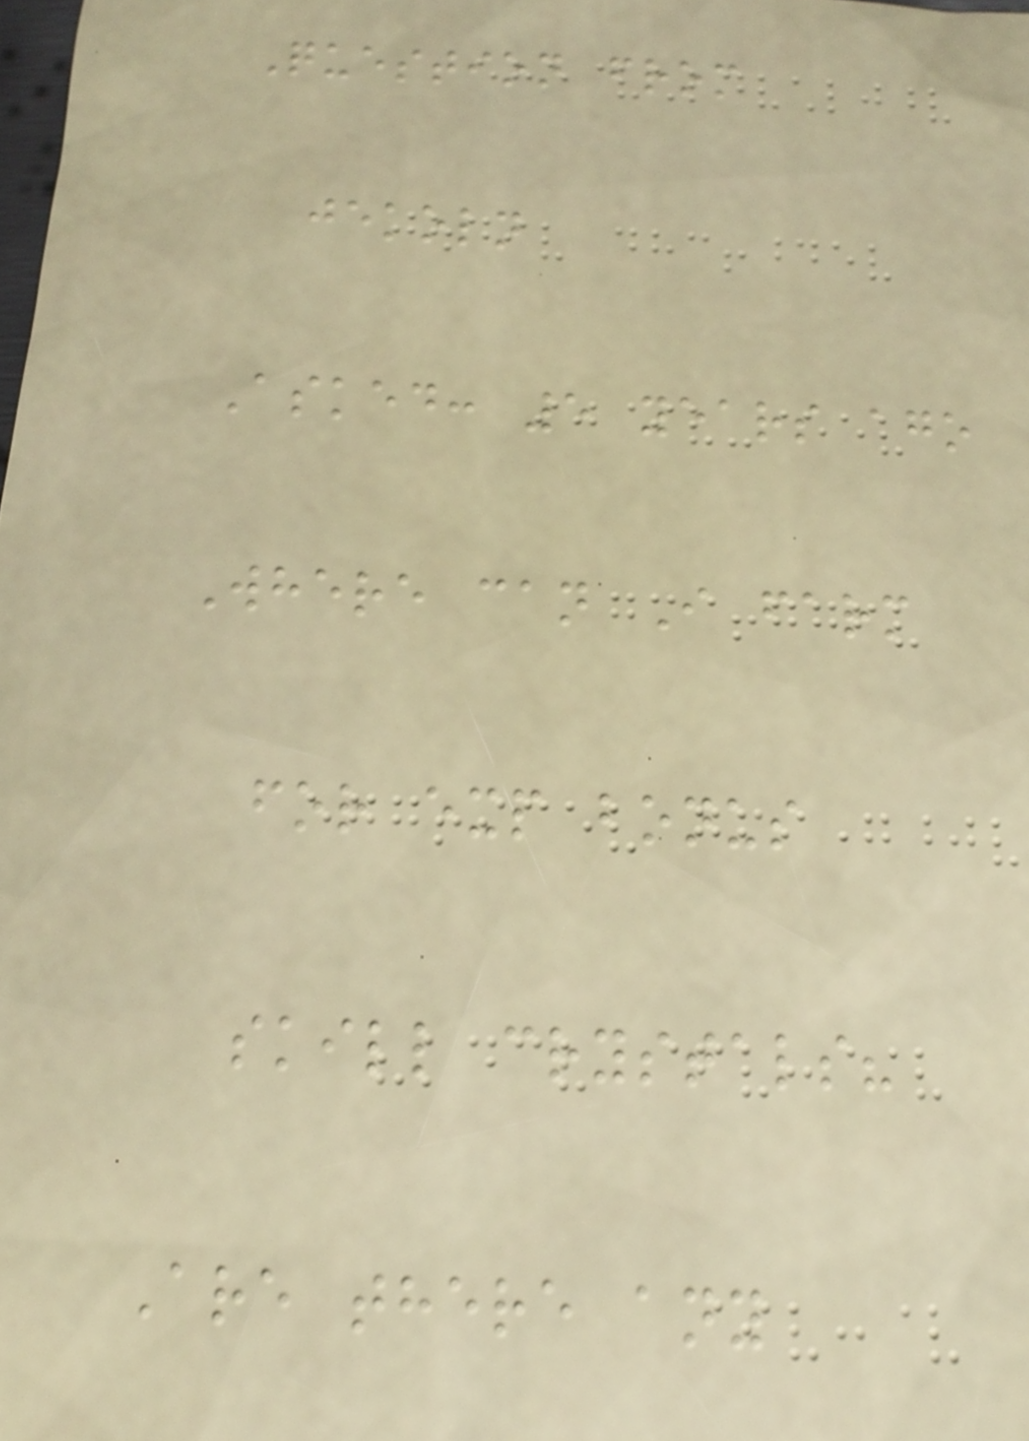Question from
jekoln
Asked: 5 years ago
Where can I farm
for exp bonus
skill crystals?
Are there any
